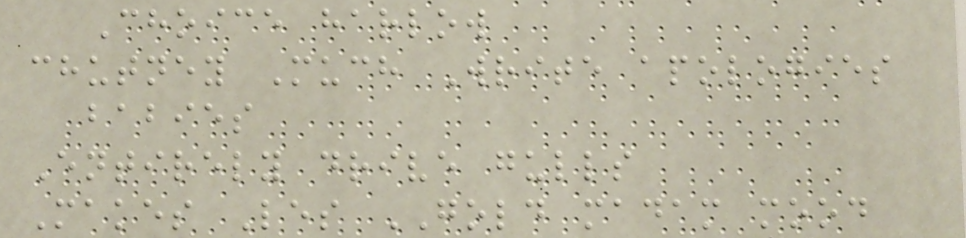Choice harlow
chutney Much Write apologies
babies
Entirely drive gulls
Makes Les GOLD madam mood
